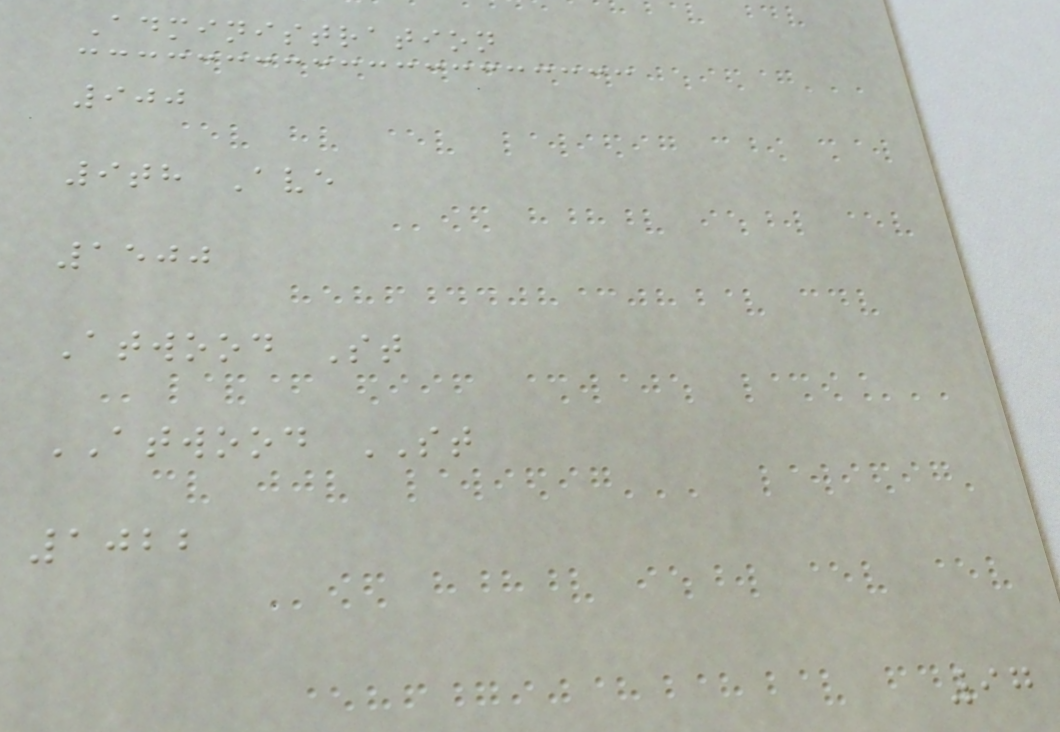Administration
900
9th Ave
1500
Atwood St
ATWOOD ST
1022
97
